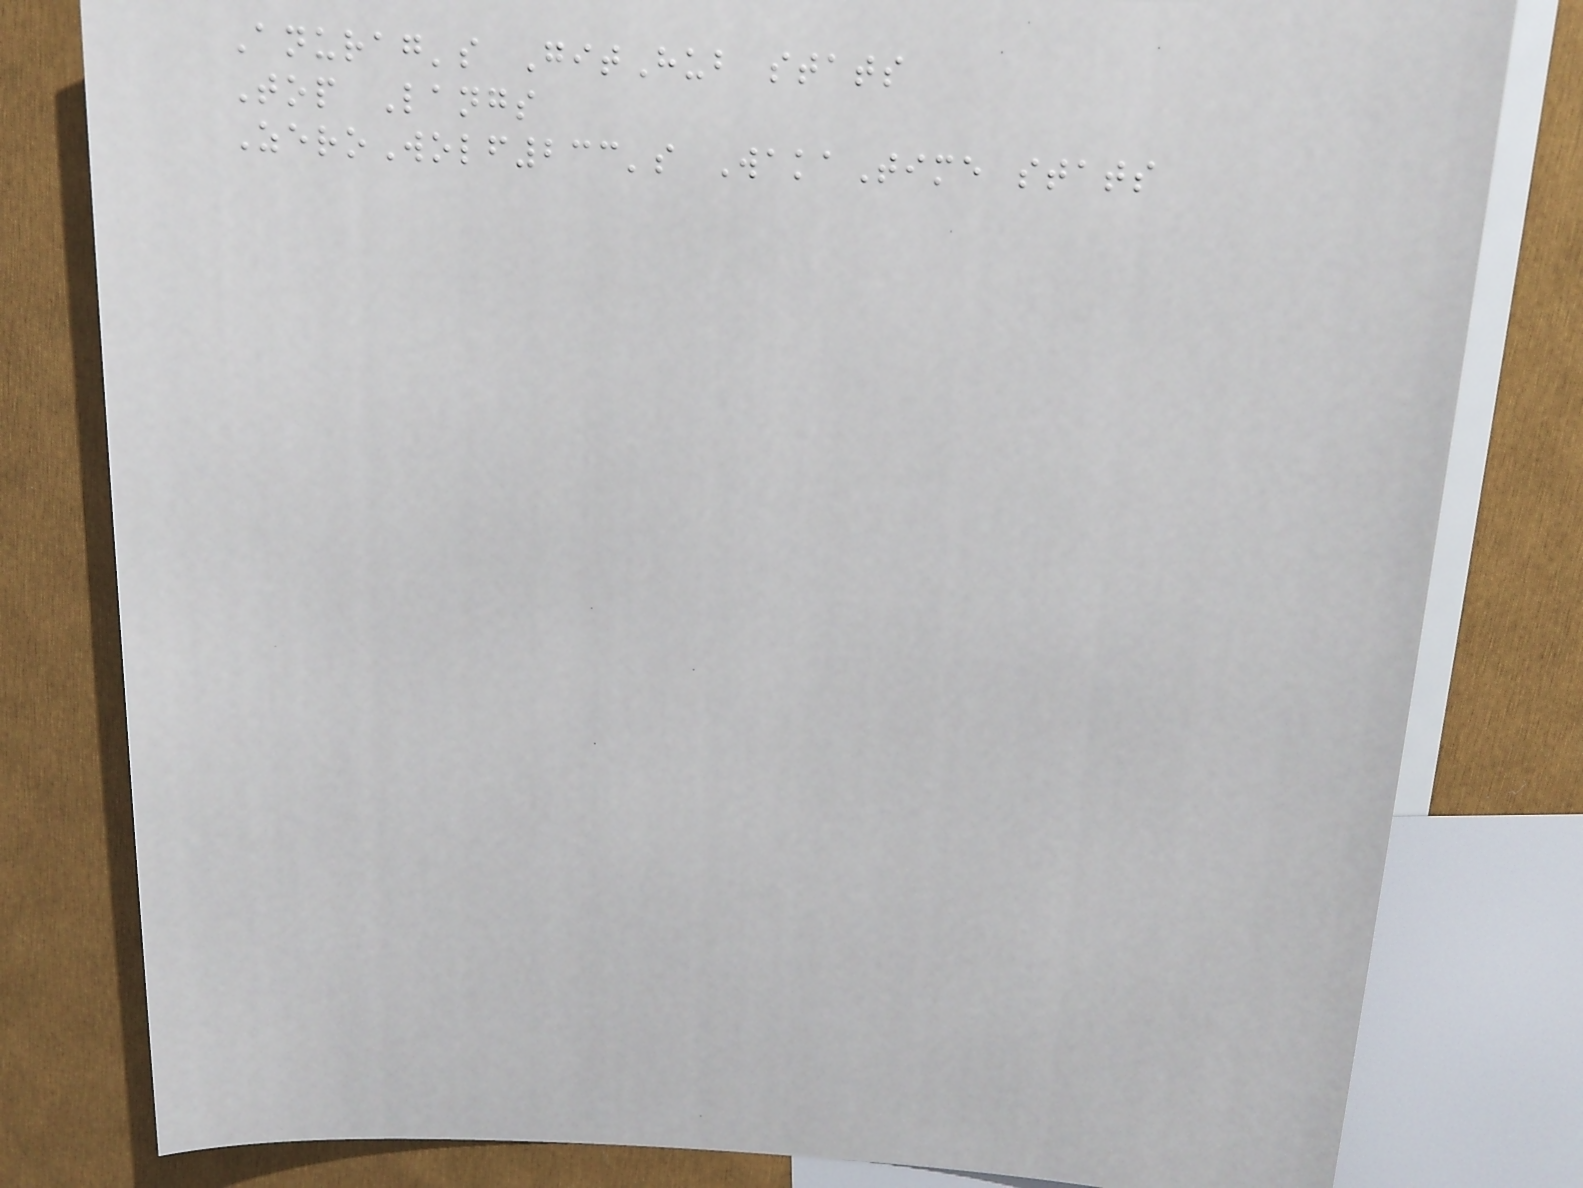Anurag's GitHub stats
Top Langs
ZeroWolf233's WakaTime stats
